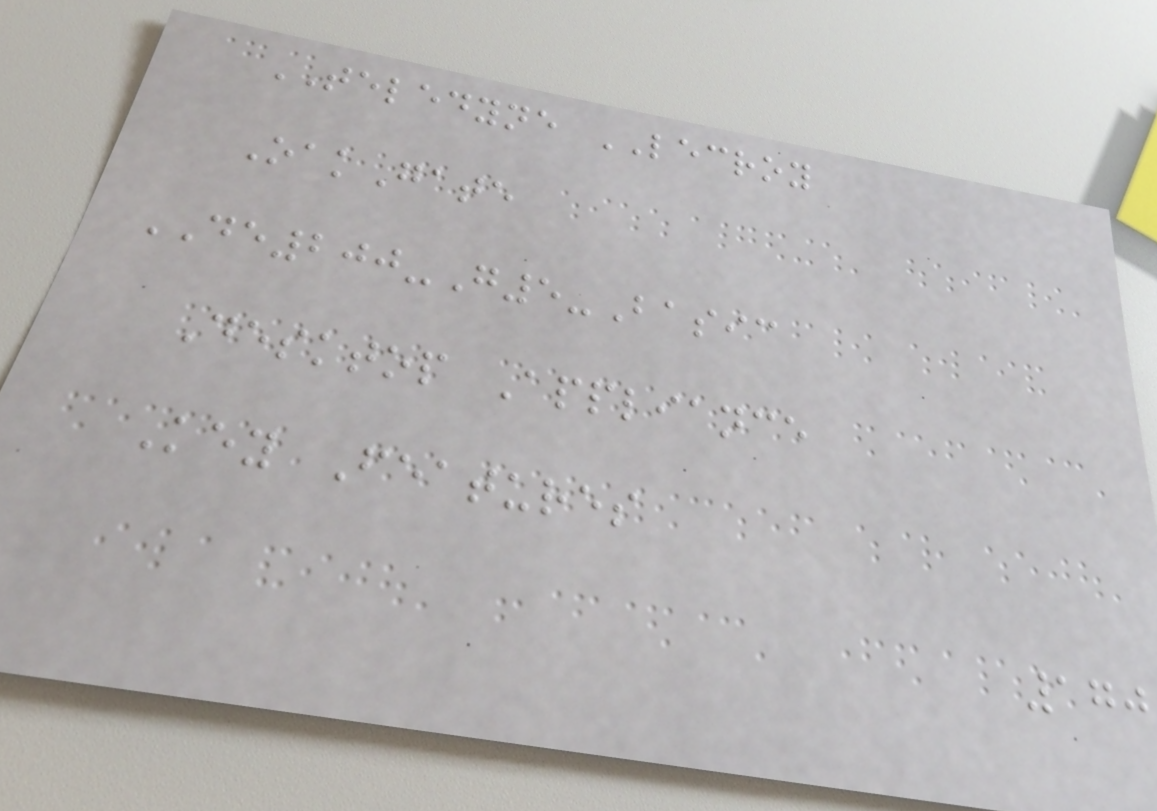TELEDYNE LECROY
OakGate
DE200-G5-Basic
Desktop Appliance
Key Features
170
